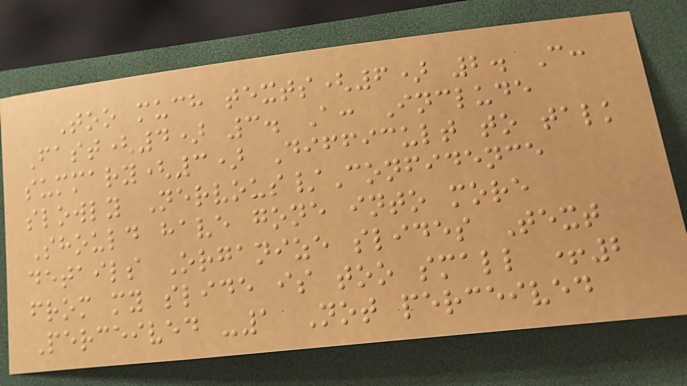Too much texts(6) 2. C:
Fast(4) 3. A: Include
summary(3) Difficult to talk
slowly Nervous/Confidence
Should have gone into more
details Organize slides Text
from my slide is too small +2
Perceived -1 Not perceived
